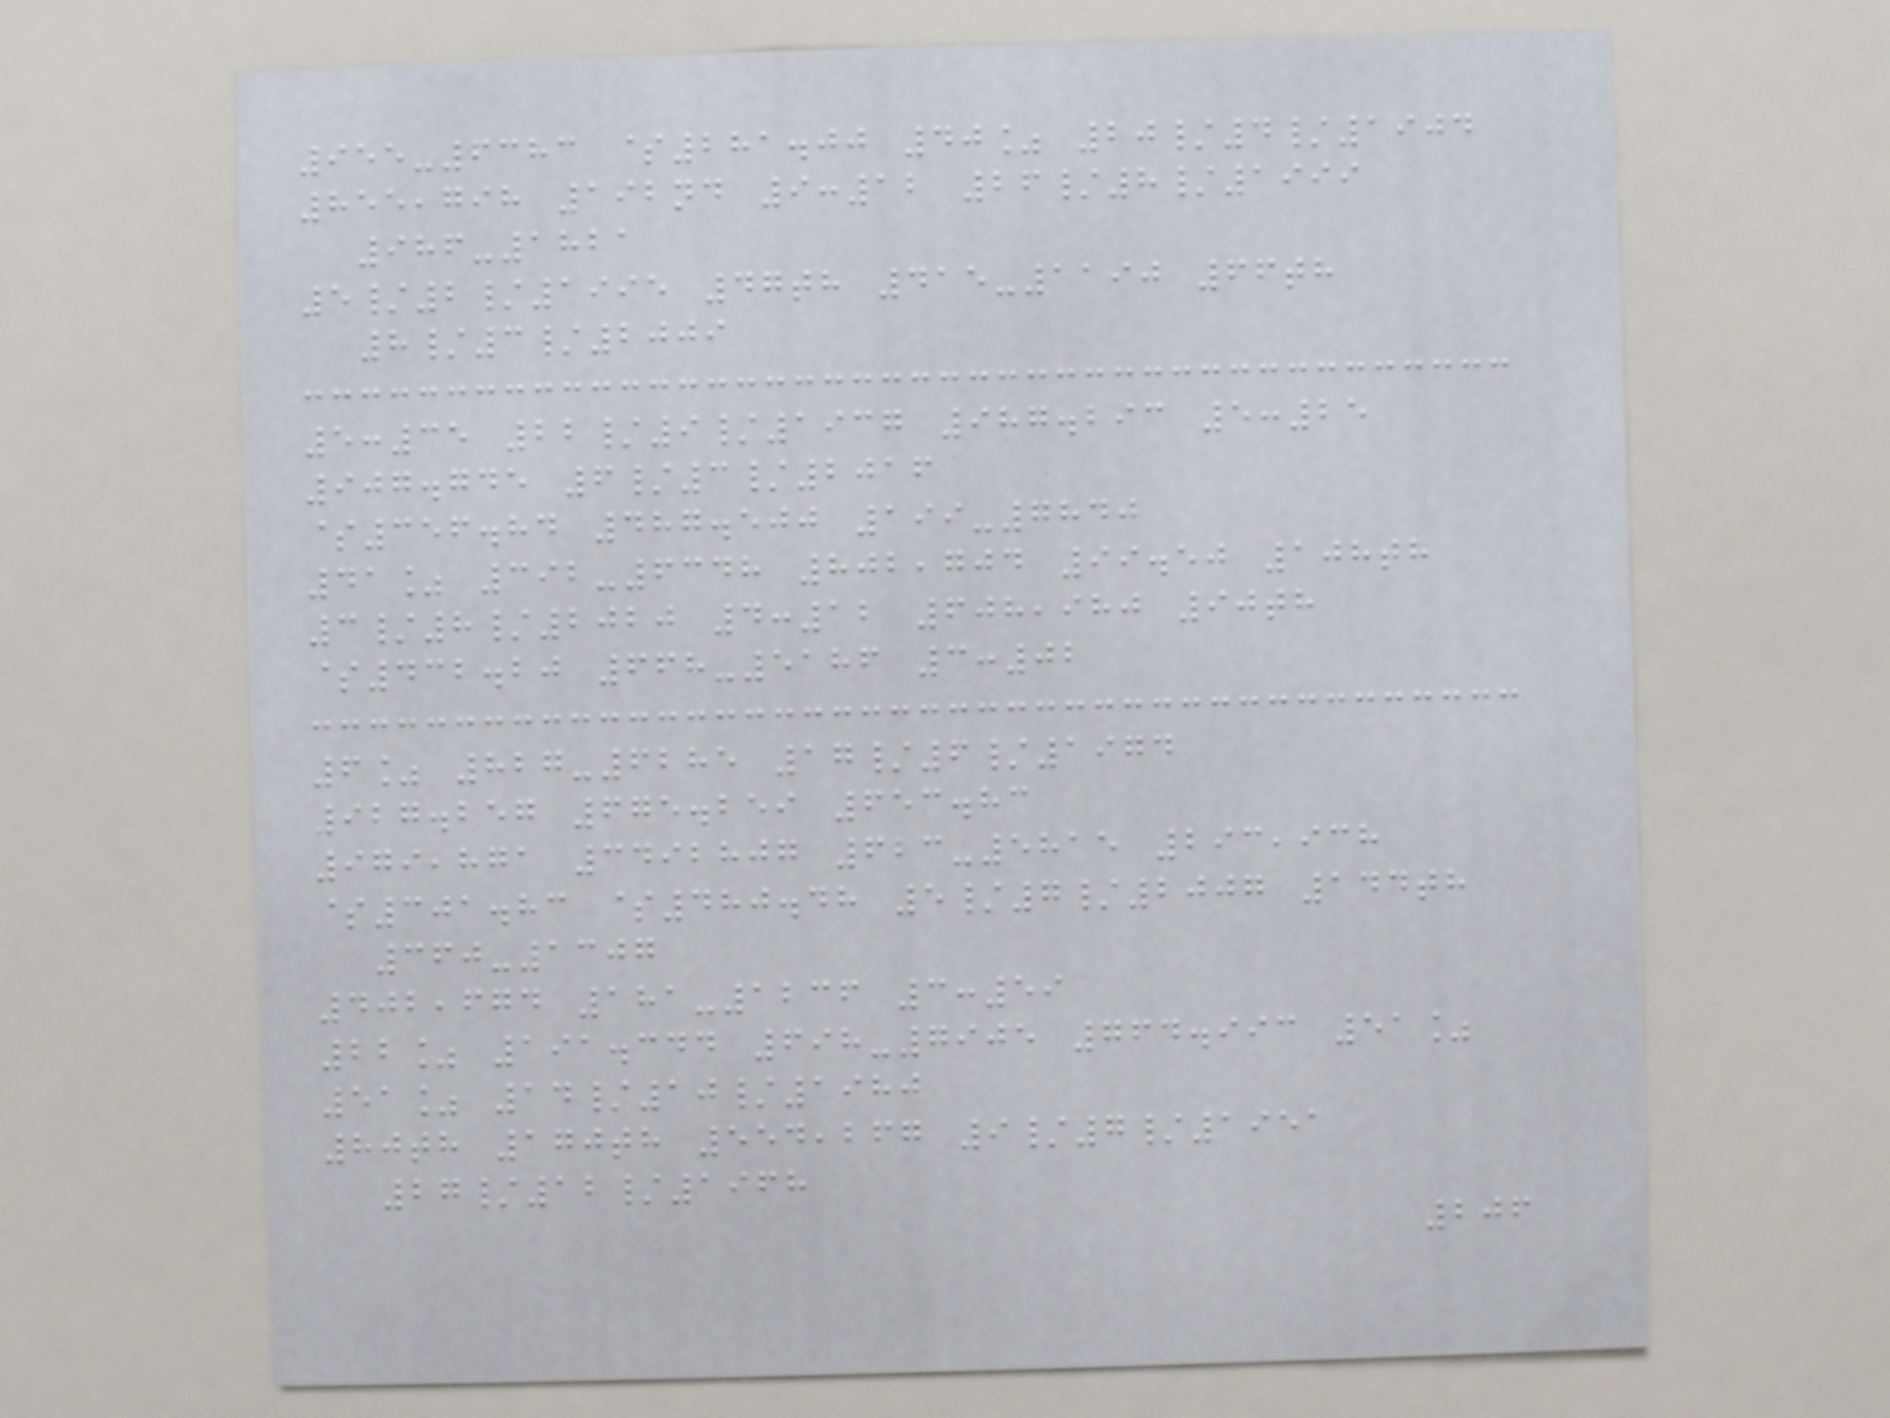955-6383 $281.00 40% 20/4/1904
855,798 192nd 9:12 26/8/1999
986-1821
5/2/1995 47th 415-1190 66th
8/3/2009
5:35 22/9/1937 987.293 5:25
907.745 6/3/2016
$356.84 487.500 199-7840
41% 392-6348 802,704 99.50 108th
3/8/2020 4:12 608,980 90th
$432.20 668-5186 3:02
6% 827-6285 17/6/1974
927.257 675.259 653.83
979,871 3492807 623-5815 293,938
$301.83 $480.48 5/7/2007 144th
360-1307
402,674 181-1236 3:59
22% 191.344 698-7905 764.993 51%
51% 14/10/1980
80th 170th 554,267 9/7/1951
27/12/1968
206
